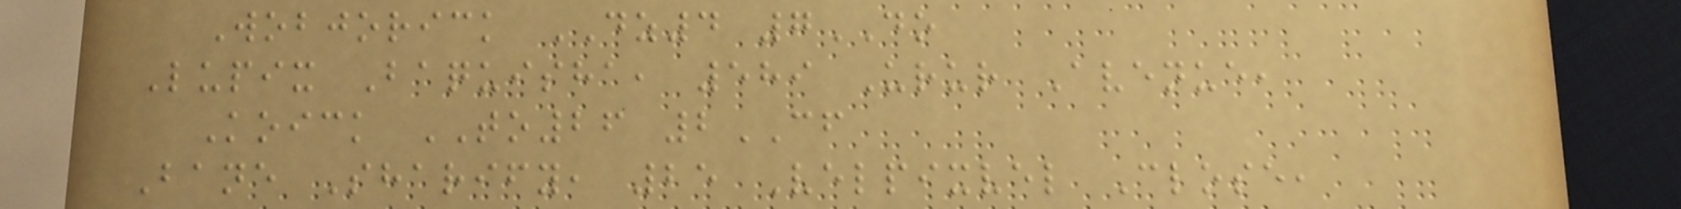Wobjorick DZ4 7DO
Lupix Baquisha, 589 Urur Avenue,
Koick TO26 2CF
Bane Sharify, 25 Velpixvel Close,
